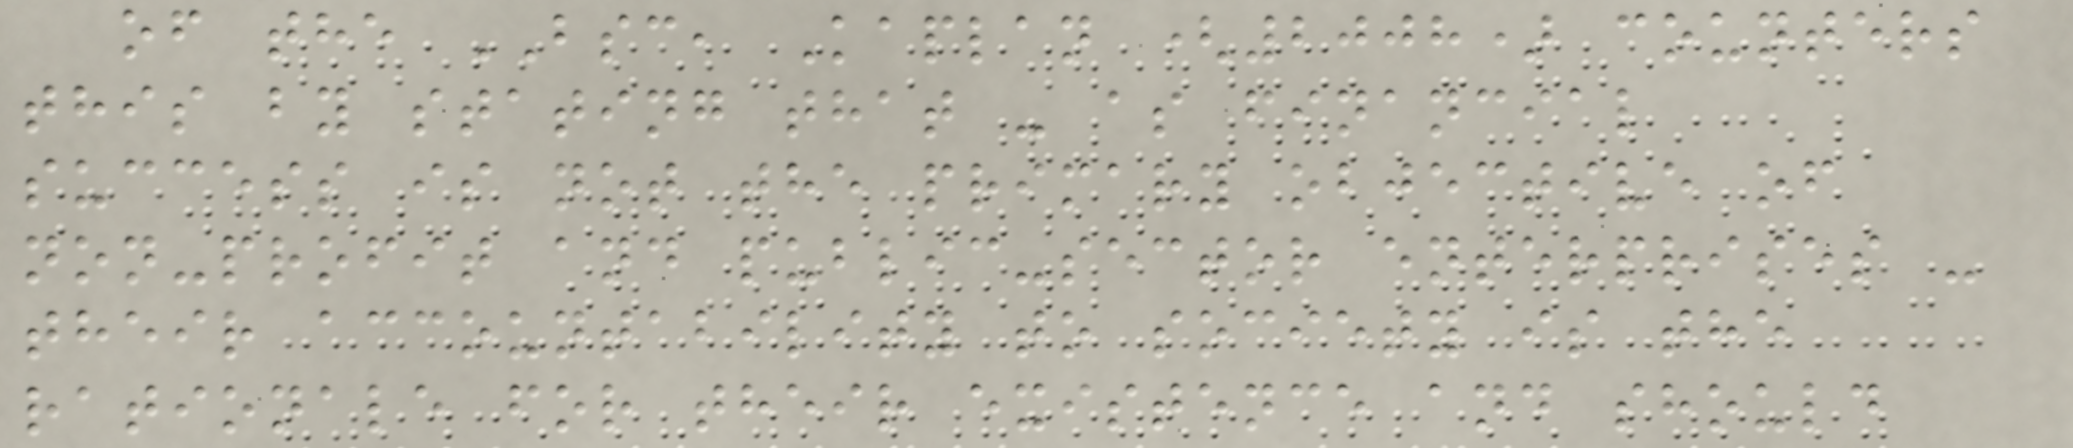of the BSC, Kaplan (2008) counters
this by stating that - as financial
success is not the primary objective of
non-profit and public-sector enterprises -
their accountability to society is the
rationale for their existence and should
